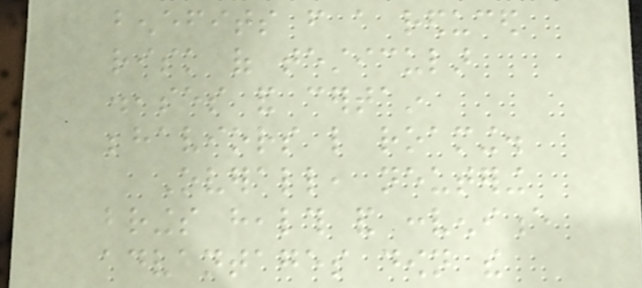benefits from a reduced
risk of testicular
diseases and certain
behaviors like roaming.
Overall, neutering
brings health and convenience
advantages down the
